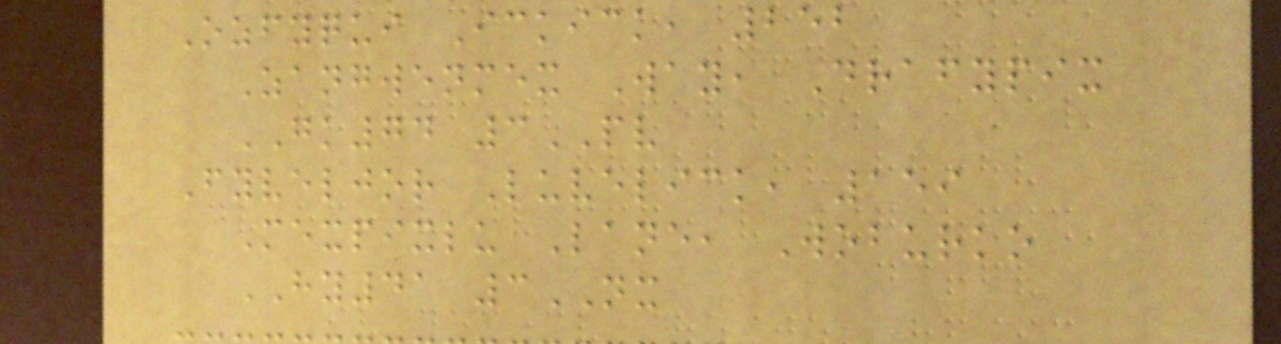Ozfyqui Ickick, 252
Zangwenmex Way, Drafypix
GK74 3PV
Fyveljor Luvelick, 159
Mexpixlu Lane, Woburko
HY41 3NX
